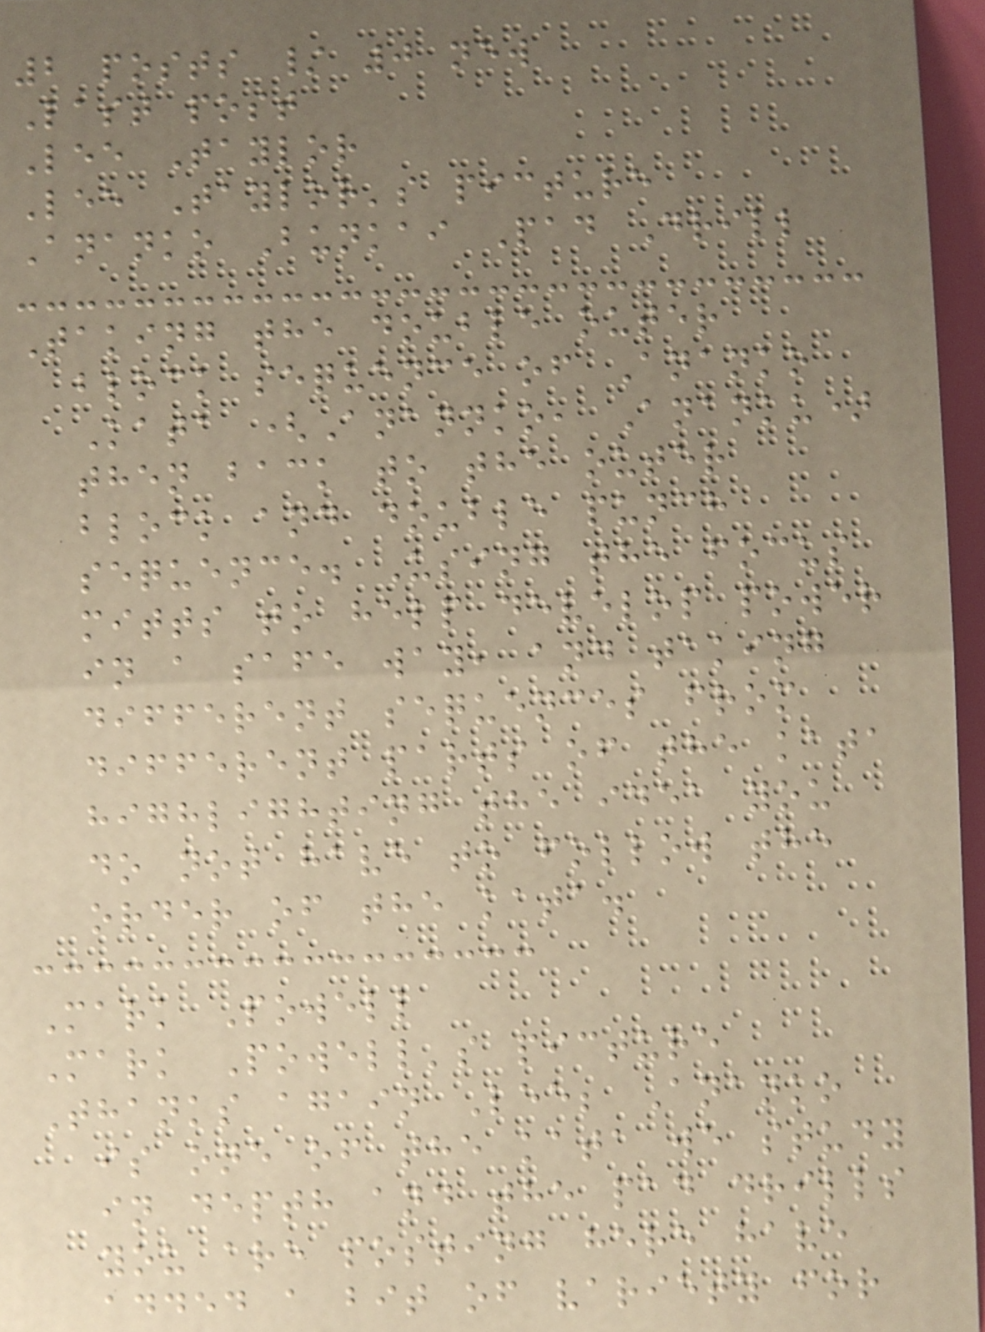2 posts / 0 new
Last post
Lee Taylor
Lee Taylor's picture
Ananko Bunkai Pad Drill
Taking the double outer
block sequence of Ananko
Kata (Anannko, Ananku)
then back to the outer
block and double punch
sequence. Using the focus
mitts to help develop power
in a safe way, and taking
different sequences from
different parts of the kata
highlighting the idea you
do not have to follow the
order of the kata.
Mark Powell
Mark Powell's picture
Thanks again Lee; Ananko
is one of the kata we study
in depth and the pad drills
you are posting here have
added a bit of variety for
